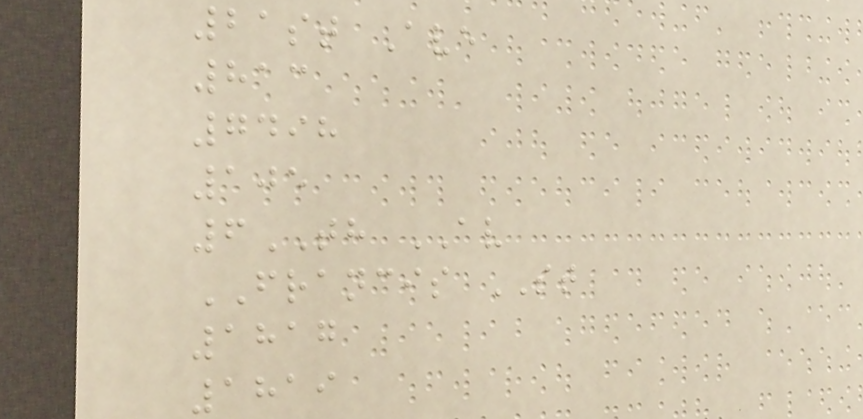21st Ave
813
7498
105
6TH AV
FRANCIS ST
1817
1819
